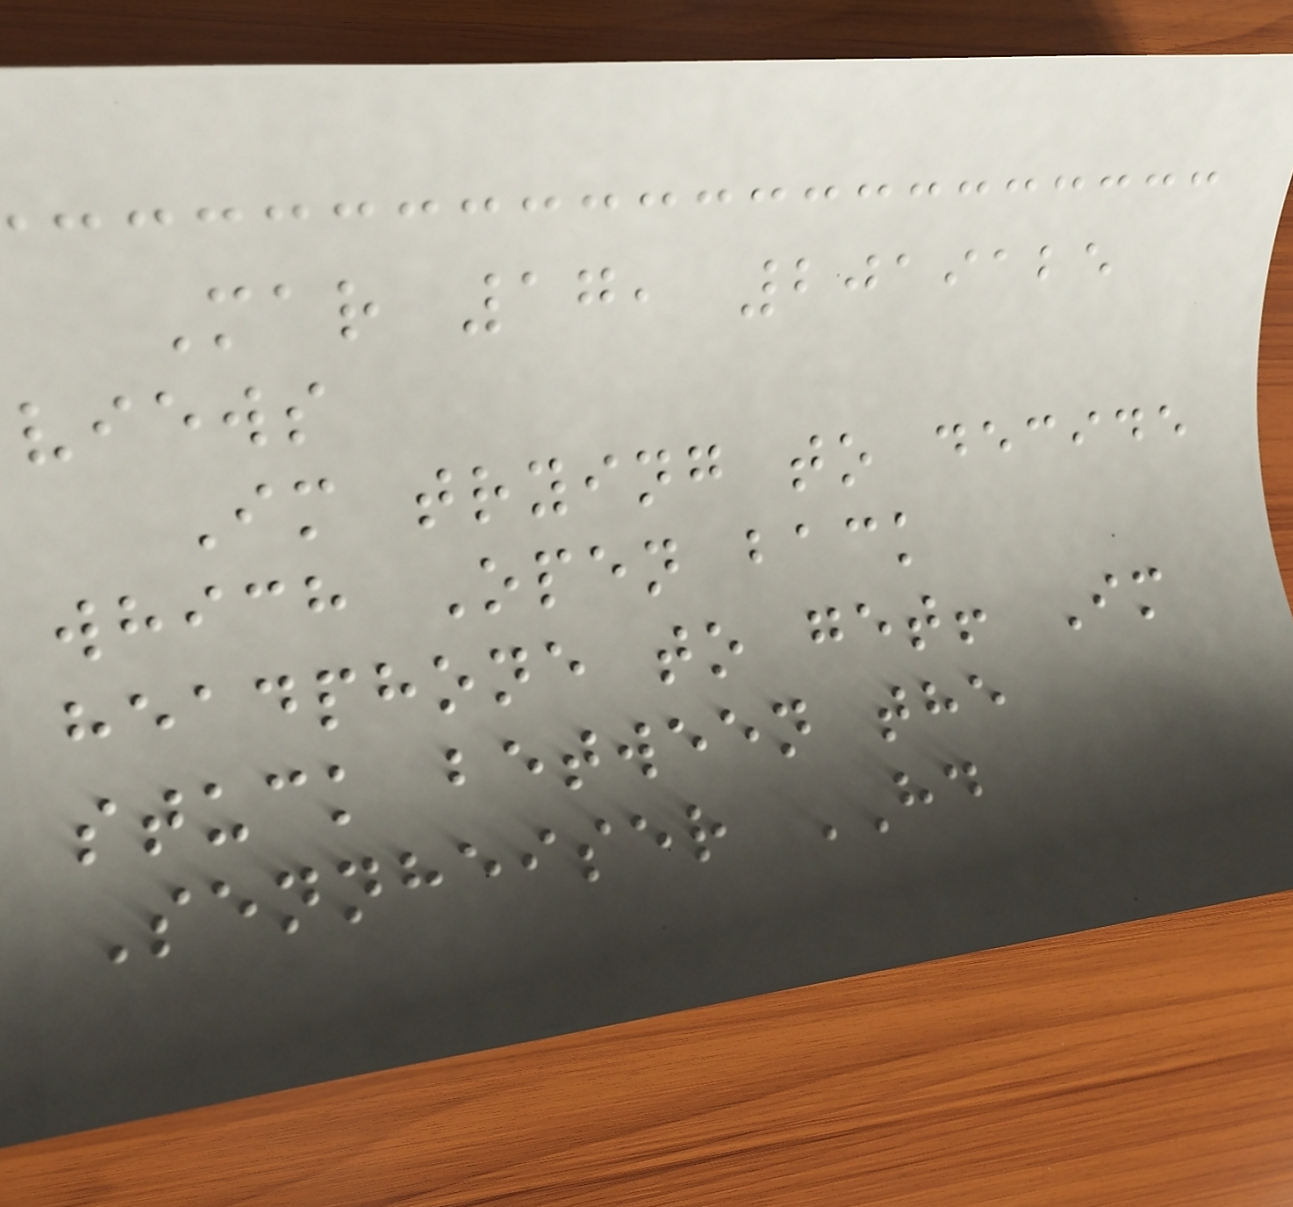Mar 17, 2019125
views
Im trying to decide
which Open back
headphone to get! Im
stuck between the
Sennheiser HD
